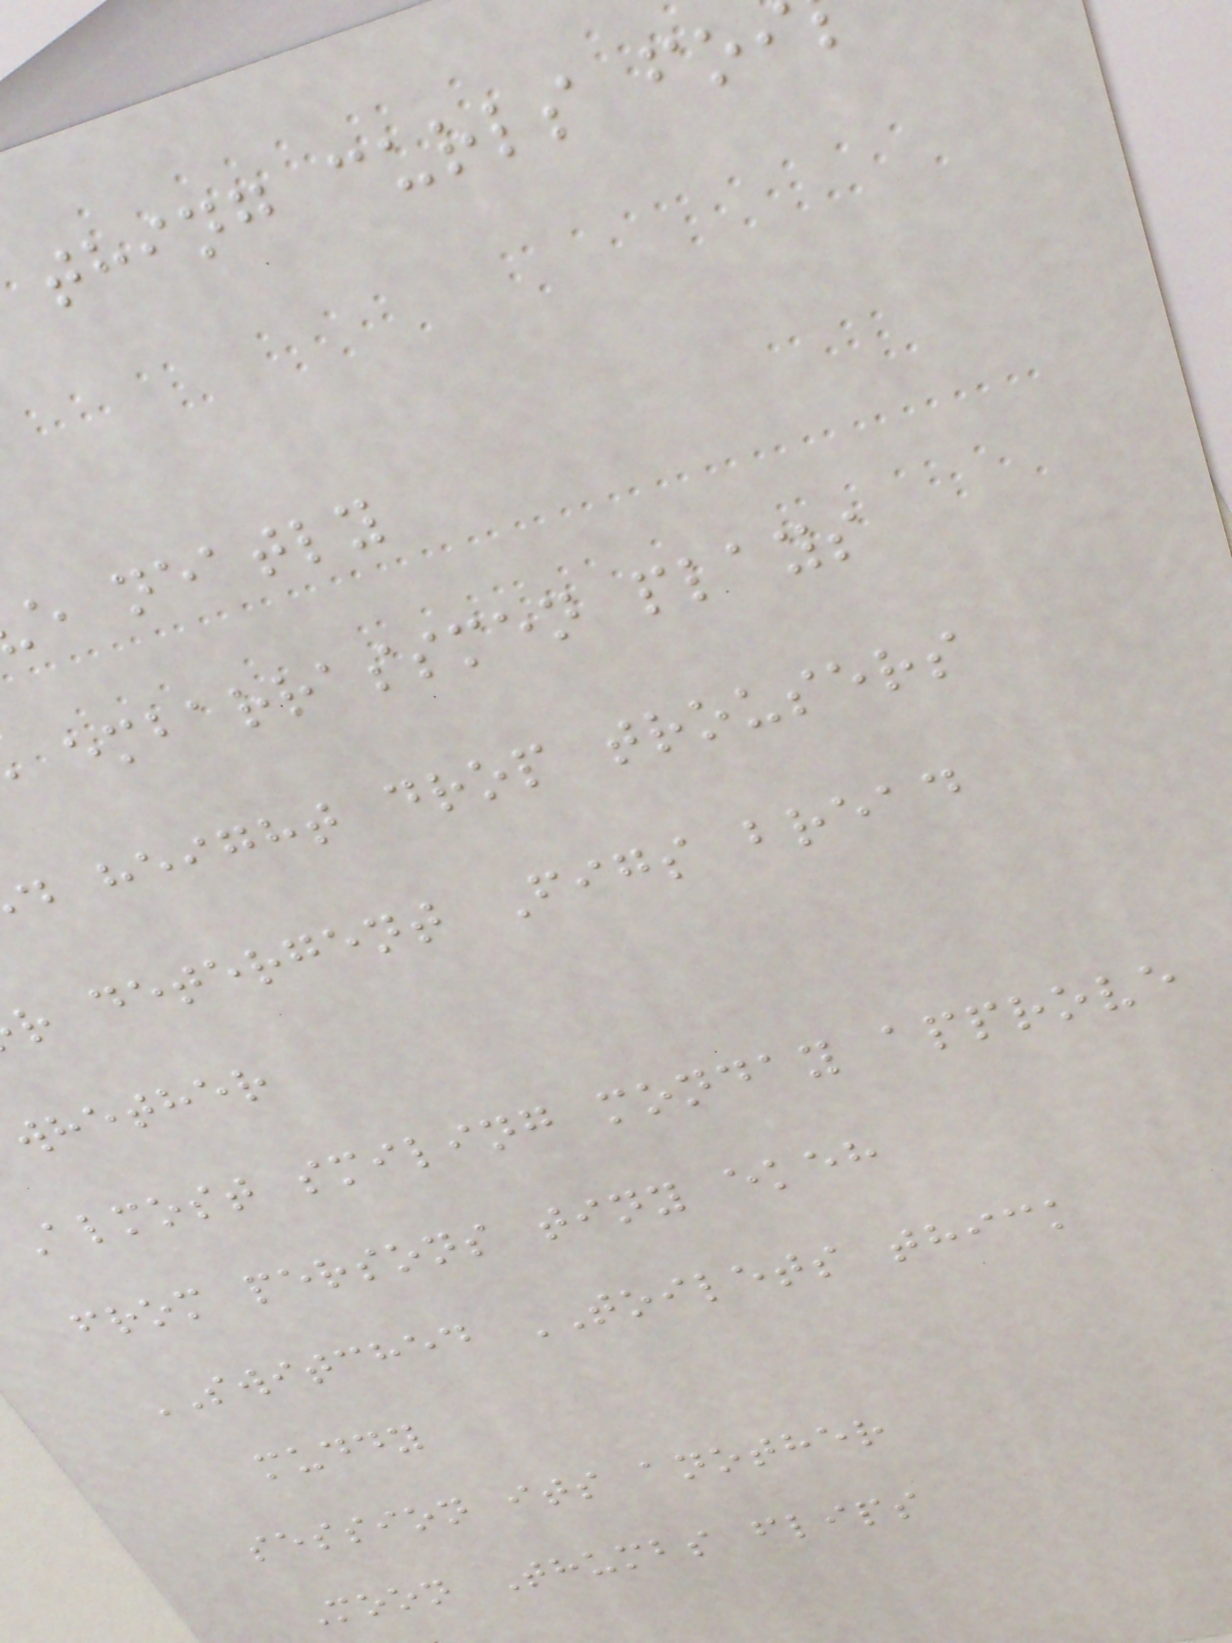thing curls fo
e neatly
embarrassmen plays
d height drop trousers
r detergent Figs bread
whether
Almost smiling monday approve
from persons tiny ekeh
SWITCHED TOILETS thick
muddy
session its another
Moon Thumbs flips
